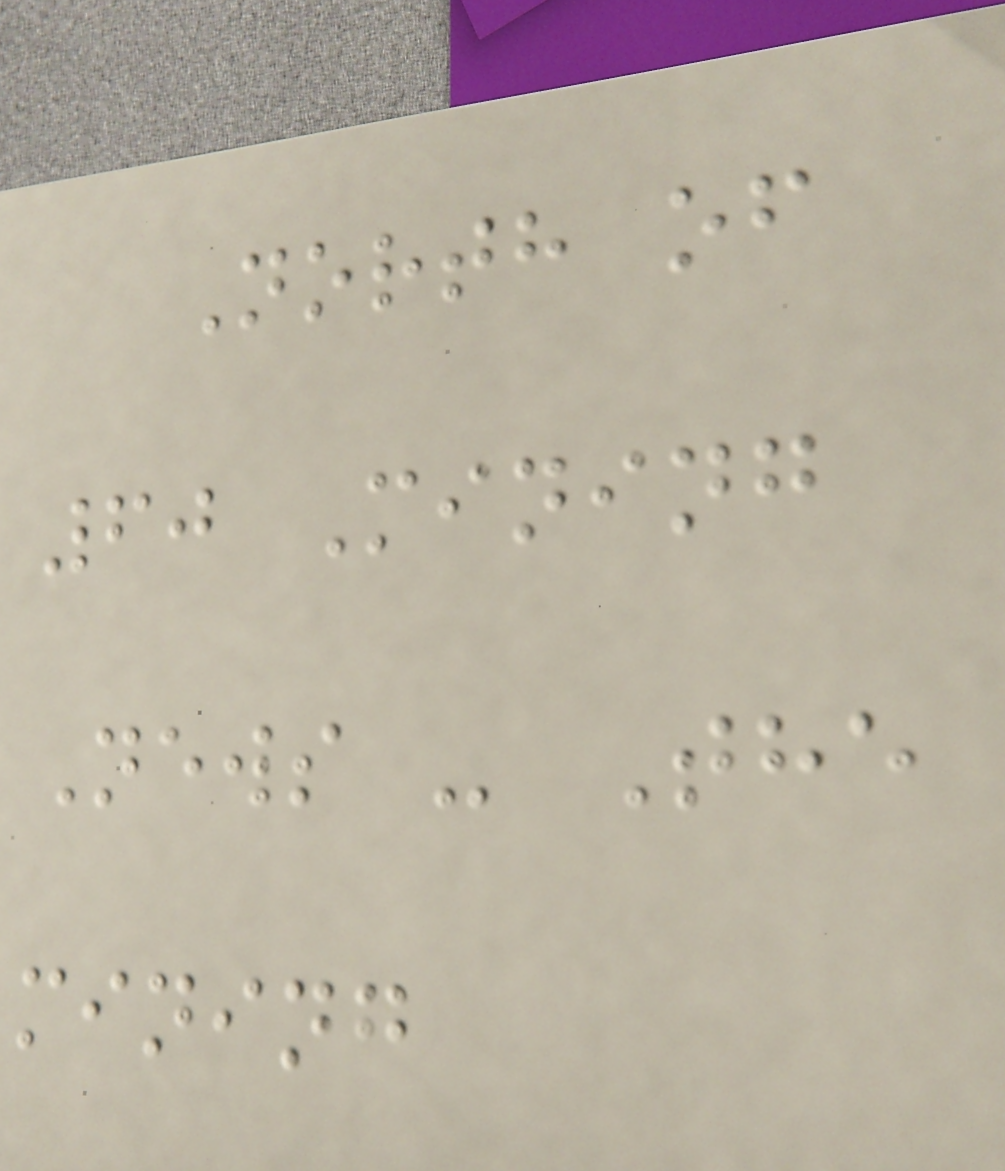North of
60 Mining
News - The
mining
